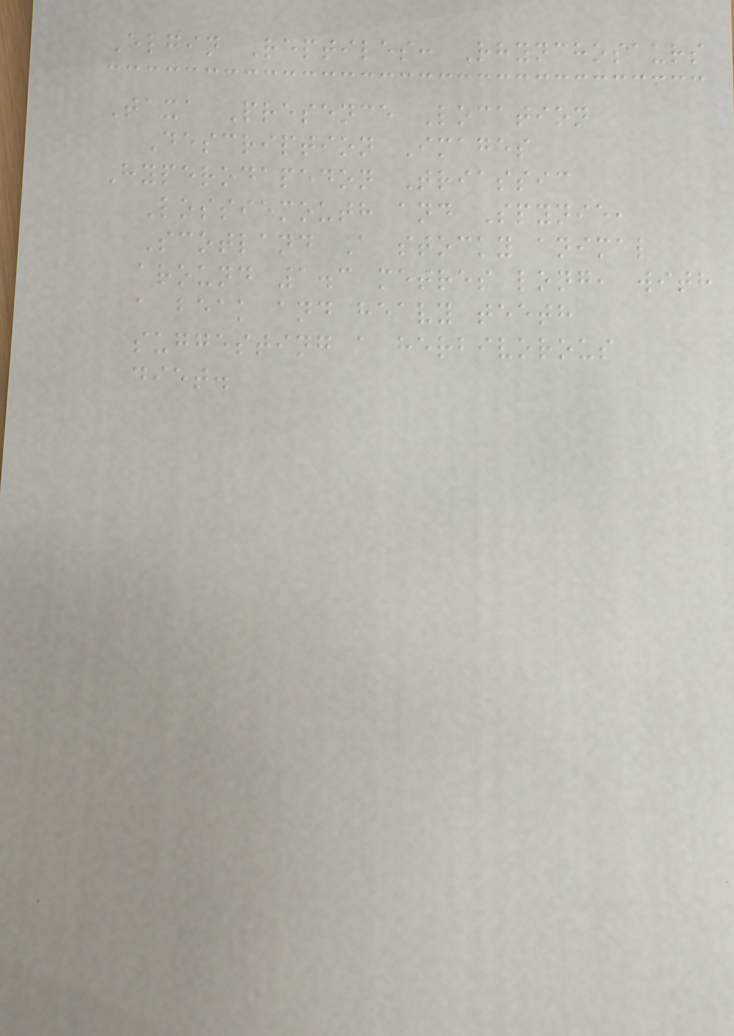Elgin Reptiles: Rhynchosaurs
Taxa Presence Location
Description Images
Hyperodapedon Triassic
Lossiemouth and Spynie,
Scotland A stocky animal
around 1.3 metres long, with
a beak and heavy teeth
suggesting a herbivorous
diet.
